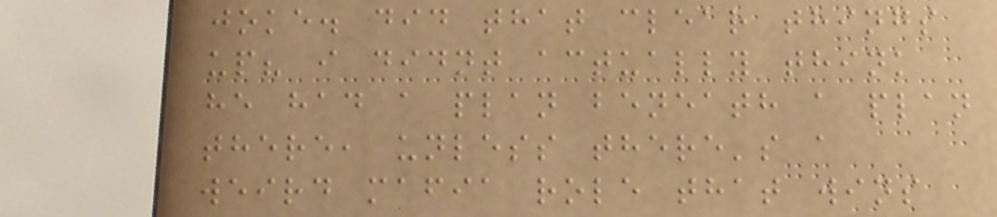joke. did that clear things
up? i didnt actually think
he had a plan beneath a plan
there, unless there's a
weird mafia role that wins
